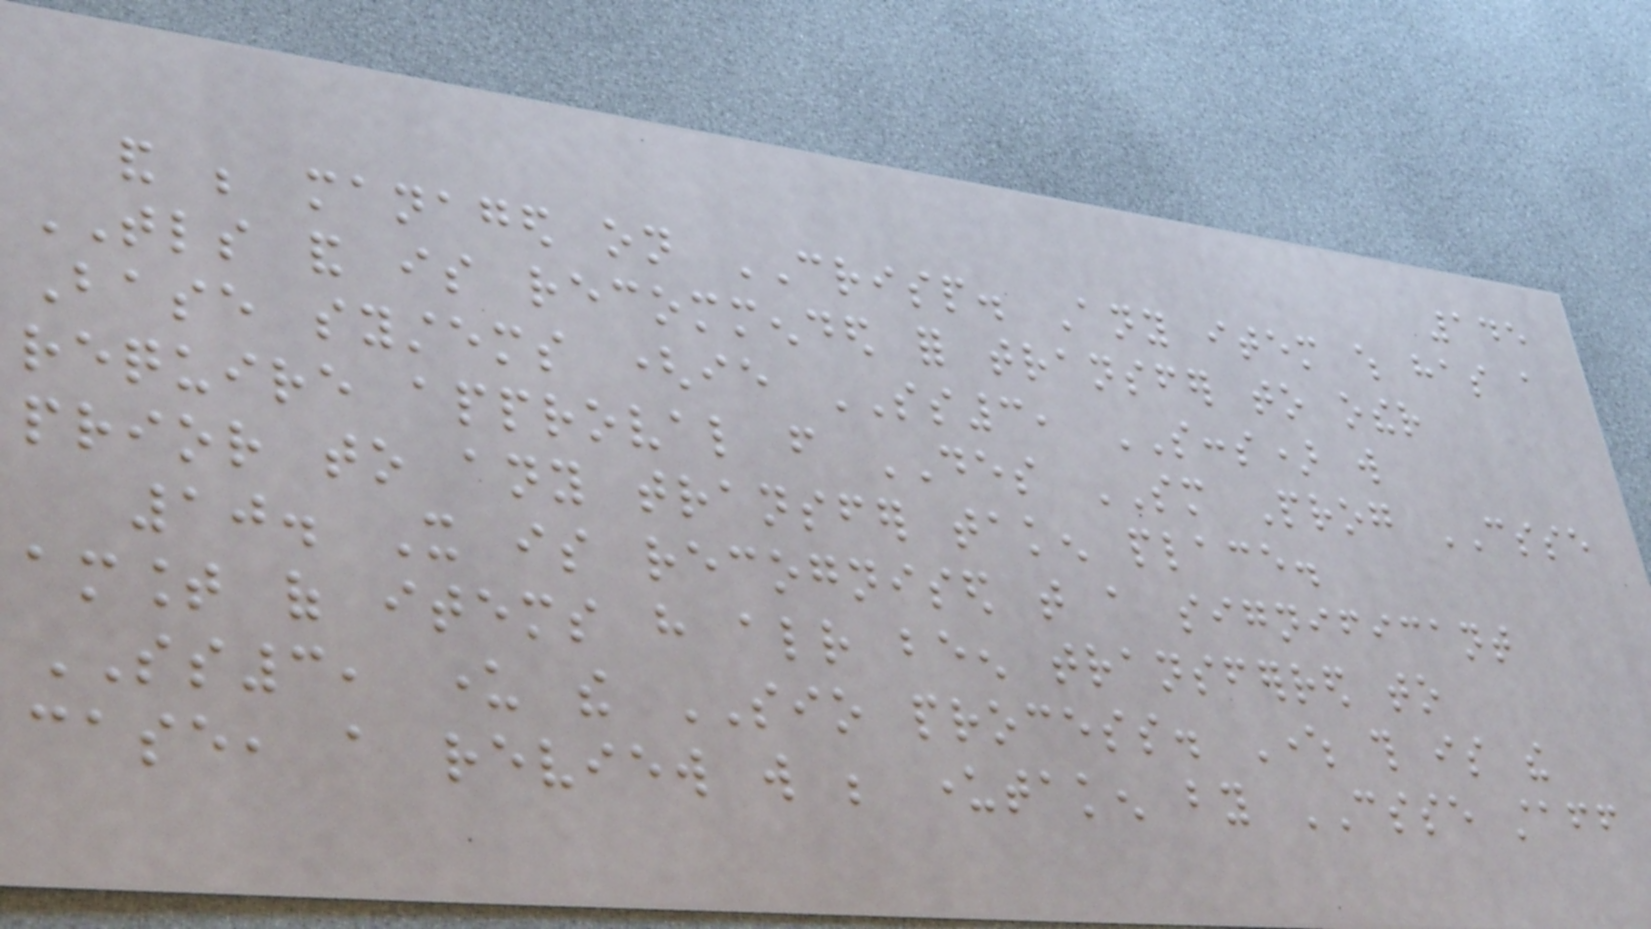145
and be managed on CRISP. Any item which has a
TLS and is recommended for transfer to other
Base systems (ie SS3, SCCS) will
require approval from DES SM Prog CSSE
prior to any transfer taken place.
10. It is recognised that a significant
amount of items have already been transferred to
SS3, under the SIO process. Where this is the
case, a review will be undertaken by CSSE staff
